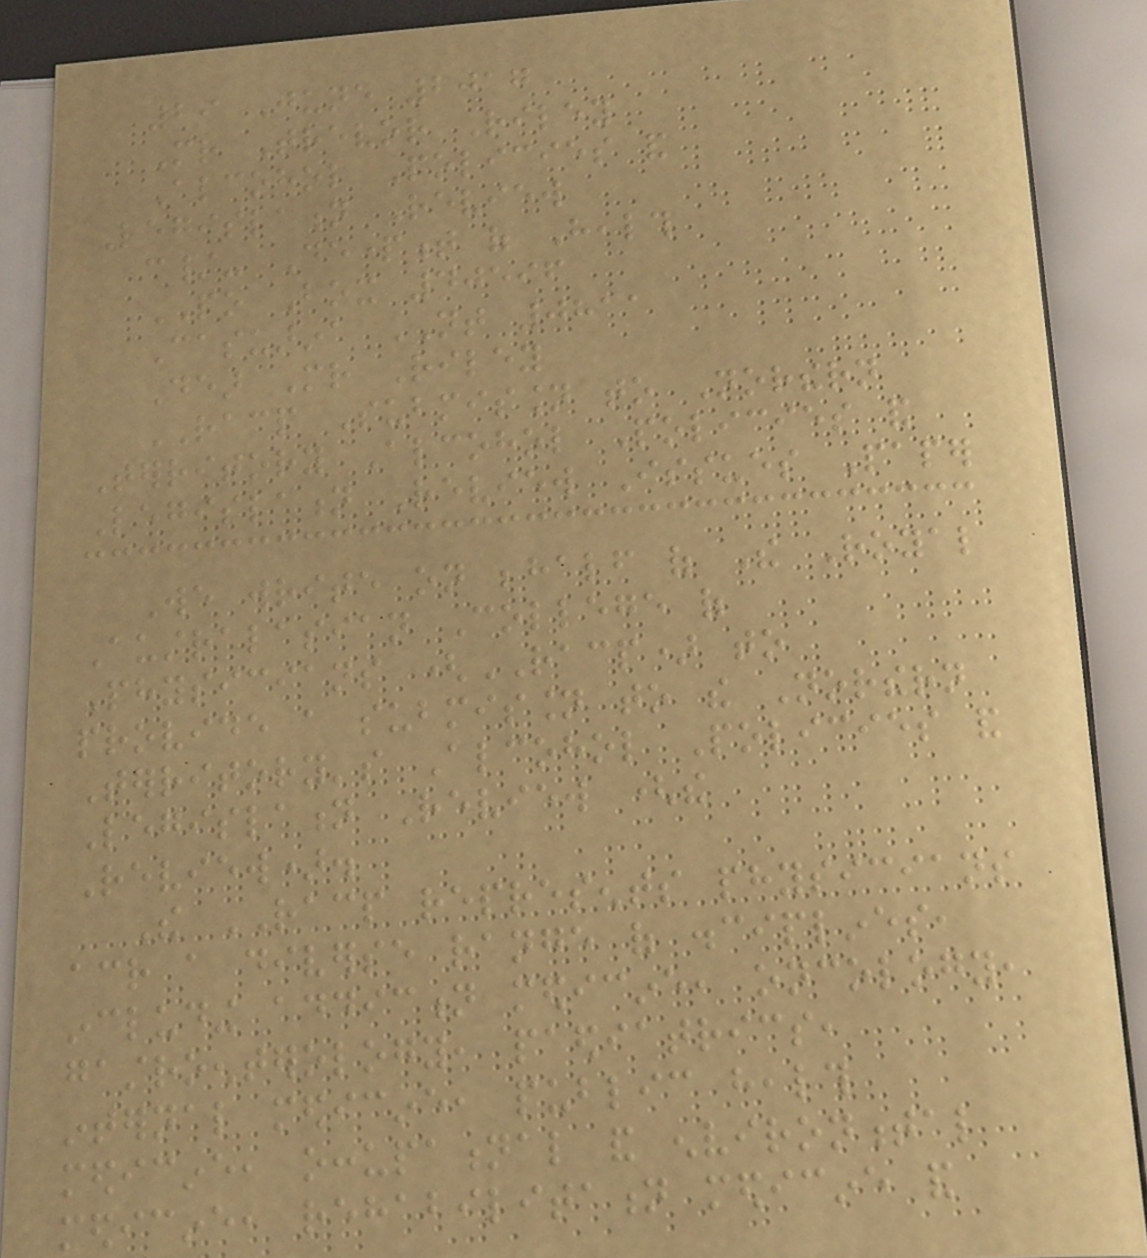29 June 2017
Mr Trevor Riley
Alcohol Policies and
Legislation Review
c/- Department of Health
PO Box 40596
Casuarina NT 0811
Dear Mr Riley
RACP Submission to Northern
Territory Alcohol Policies and
Legislation Review Issues Paper
We write on behalf of The Royal
Australasian College of
Physicians (RACP) to
provide a submission to the Northern
Territory's Alcohol Policies and
Legislation Review (the
Review).
The RACP represents physicians
across a diverse range of disciplines,
including addiction medicine, oncology,
gastroenterology, paediatrics,
internal medicine, public health
medicine, occupational and environmental
medicine, rehabilitation medicine and
